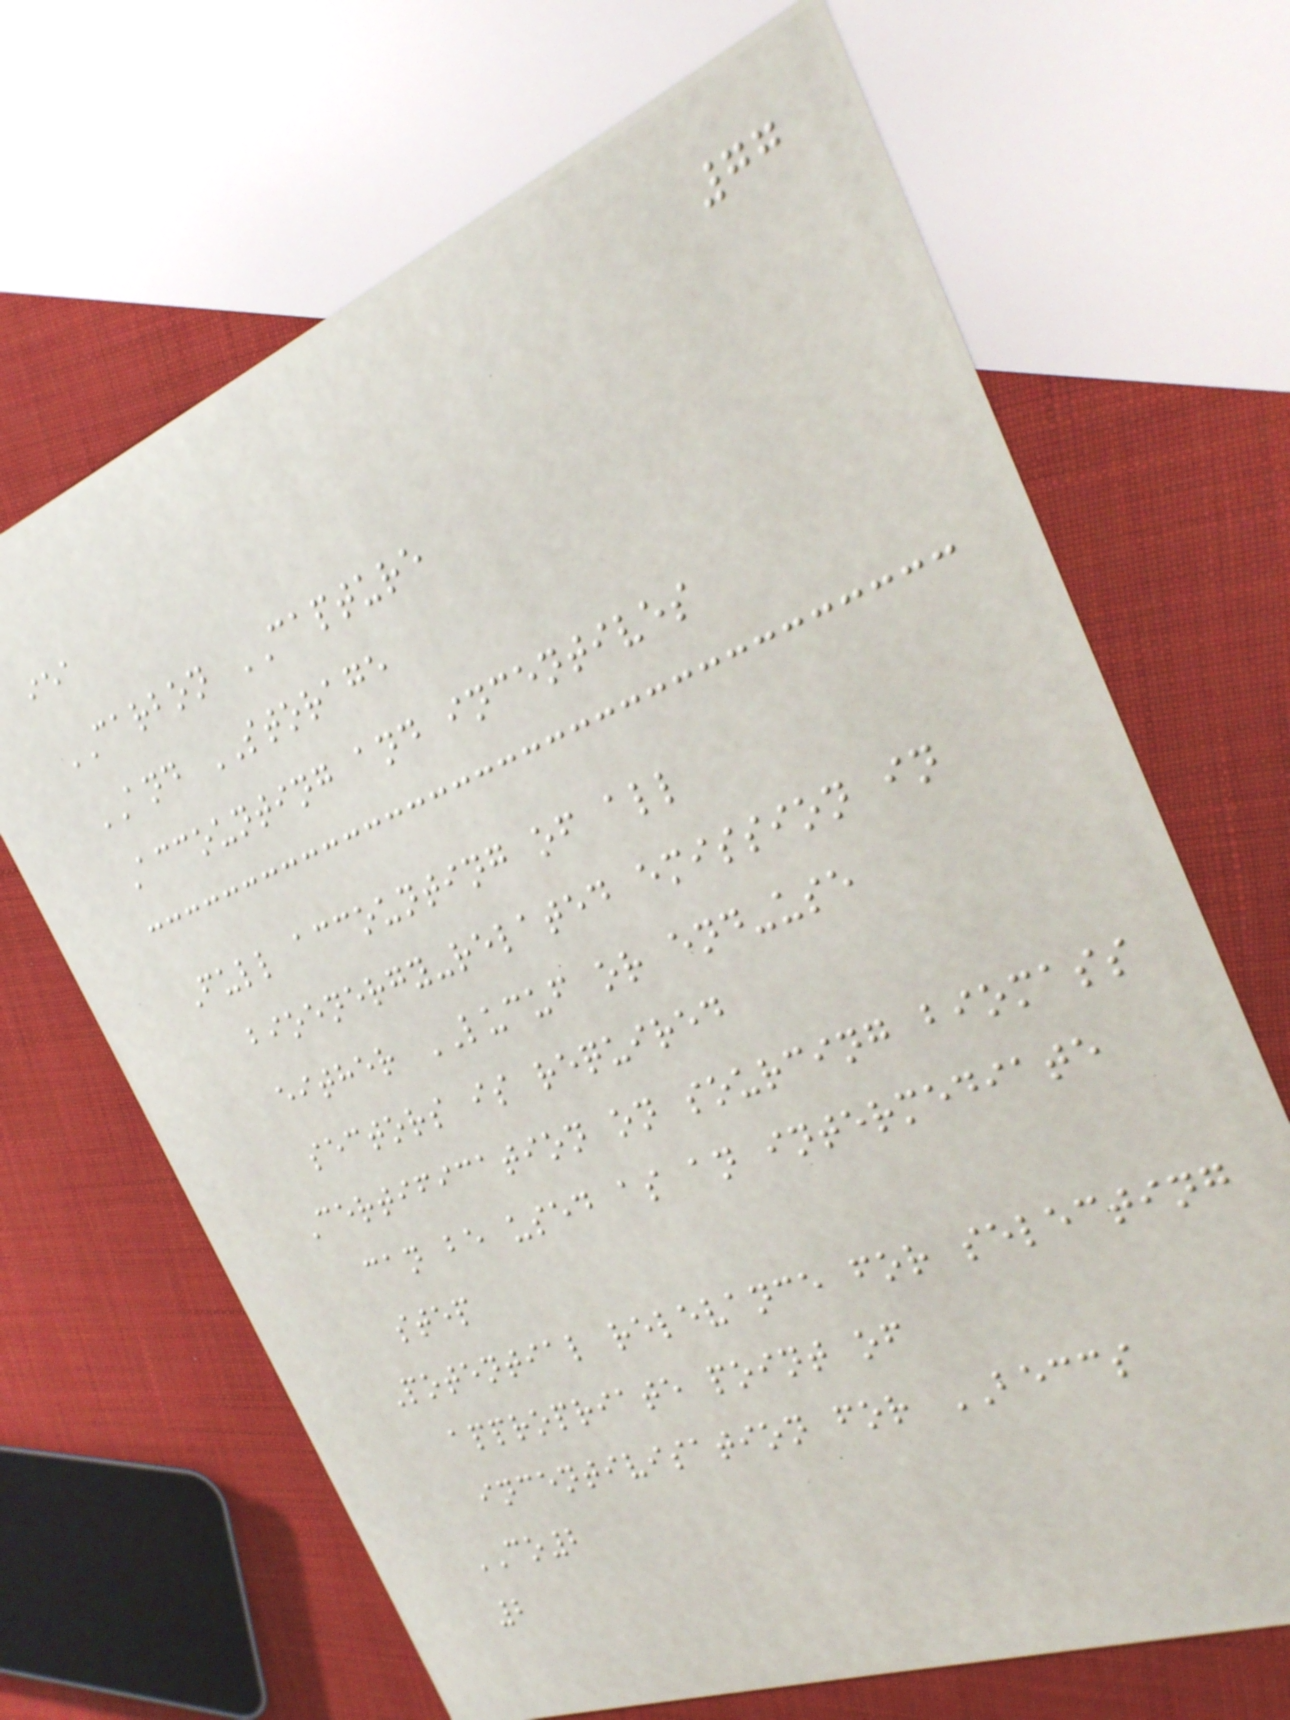77
iea
CARBON CAPTURE
AND STORAGE
Accounting and incentives
Full accounting of all
bioenergy-related emission in
either LUCUF or end-use
sectors is required
Certification on sourcing biomass
can be used as an intermediate
step
Potential relevance for selecting
appropriate point of
incentivisation for BECCS
CO2
2
